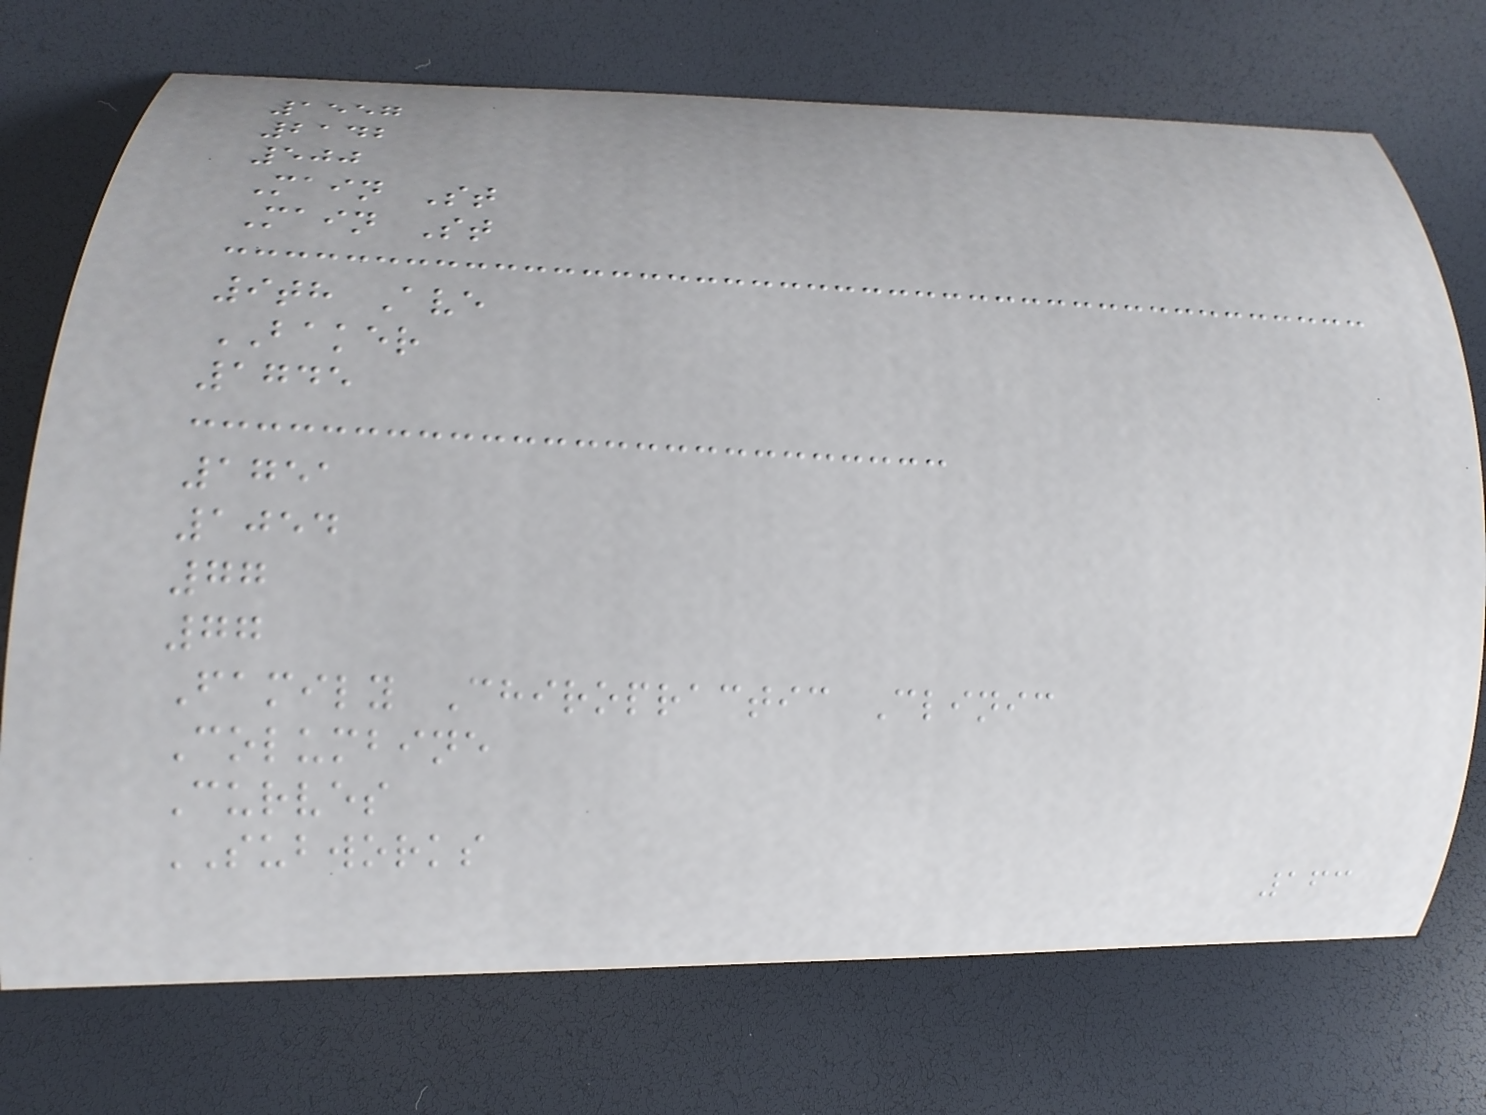1557
2142
500
Main St
Main St
9th Ave
BAKER
1745
1751
1054
77
77
Family Chiropractic Clinic
Columbine
Curves
SUBWORKS
163
